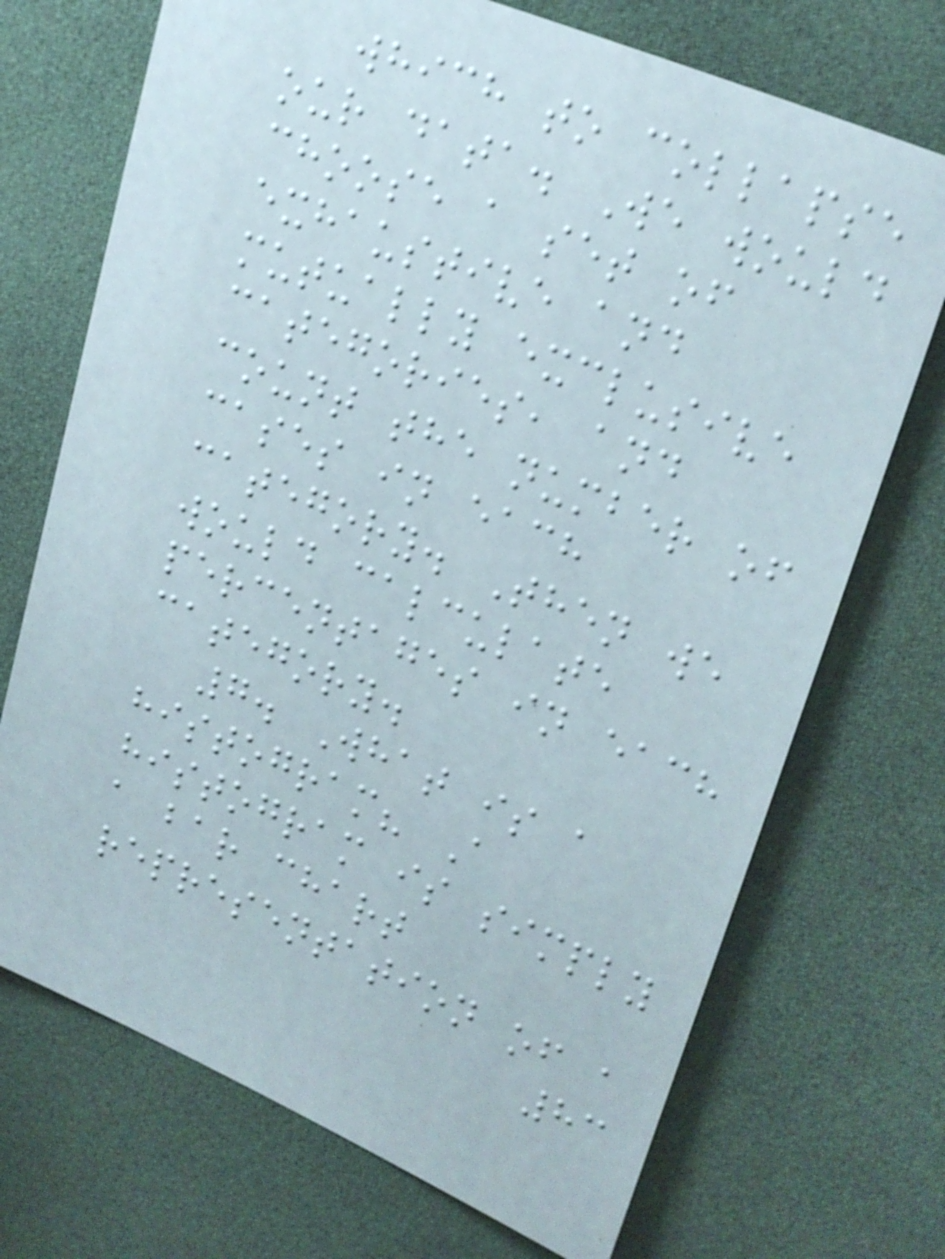which to collapse
our data. We would
choose a set of
exhaustive and
mutually exclusive
categories, and
count the number of
cases in each
category. Then we
would calculate
percentages in each
category.
7. What is a
histogram? A
histogram is simply
a bar chart
representation of a
83
